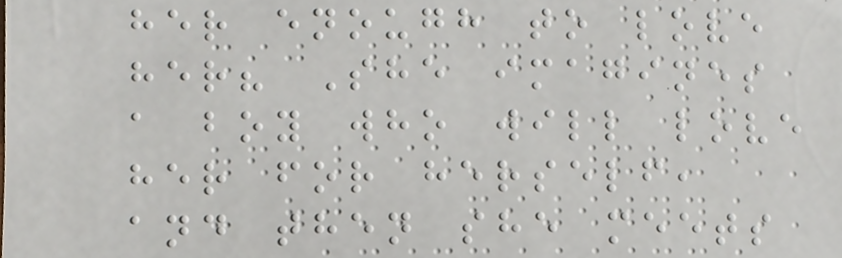her enough to love
her? She imagines
a boy who will love
her for herself,
and then she meets
